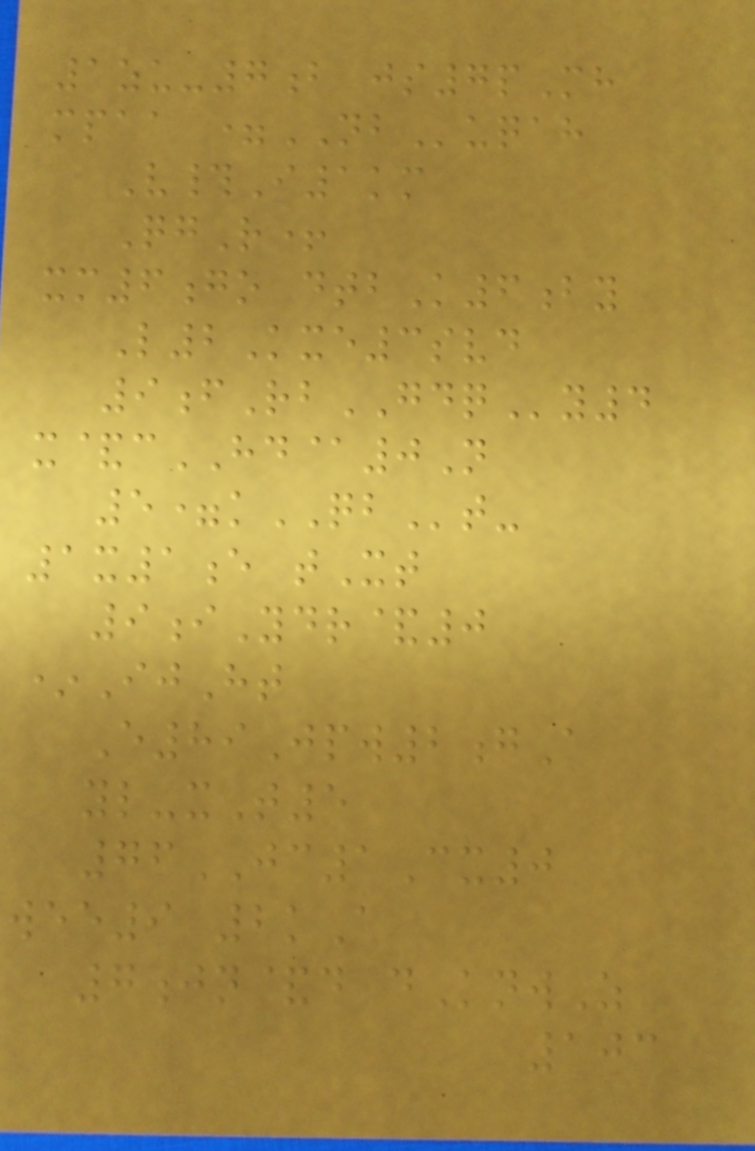1zu-7b js7pMh
mpaa =NBuqah
V#I1km
QgR+
xm6go dtbK6by
L2Kxe3svd
9fRbGDQy4
x&cHD@0N
5=kQBt-
1x1e tXt
9iYdr&0
*IjHt
E89Jpw2gA
yl-xT5
76JC1Cx0
wee9 2kA
7jn&d dKnwZ
103
